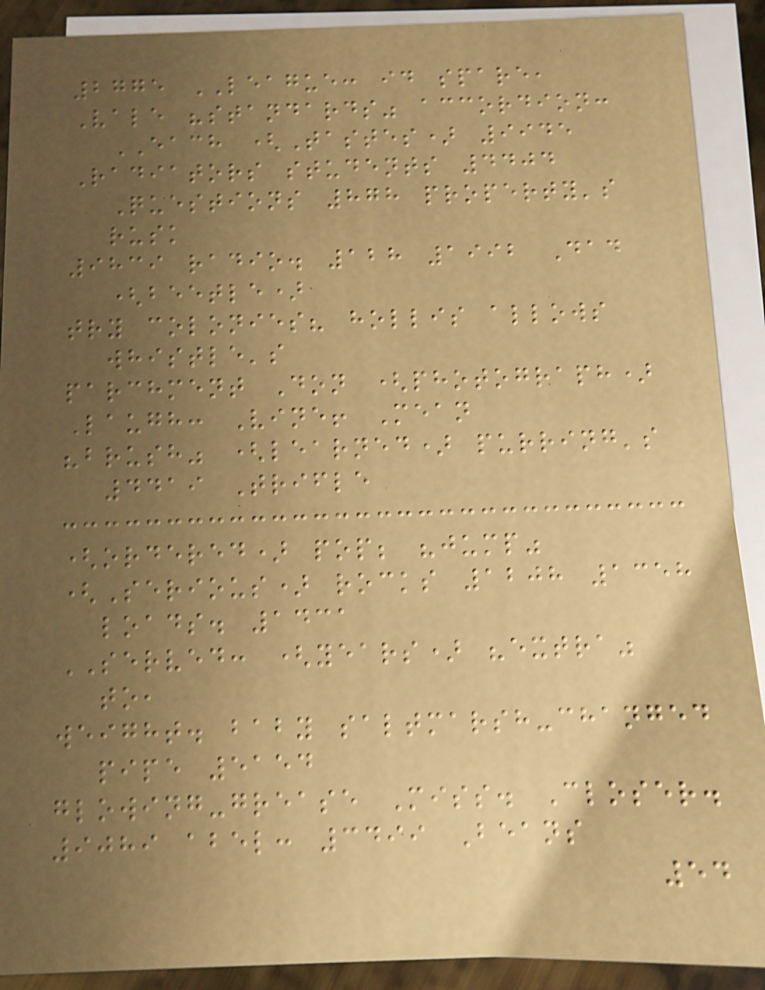2775 LEAGUE: id spare,
Vale "standards" accordion:
EACH (Tastes) 9945
Radiators students 4404
Questions 878 property's
rusk
9839 radio. 128 1992 Dad
(beetle)
try colonies? hollis allows
whistle's
parchment Don (photograph)
Laugh: Vine! Mean
"brush" (learned) purring's
4419 Trifle
(ordered) pop; "jump"
(Serious) rocks 1208 1358
loads. 1431
SERVED: (years) "extra"
to,
weight. baby saltmarsh-changed
pipe 5154
glowing-grease Miss. Closer.
9089 abel: 3499 Beans
54
